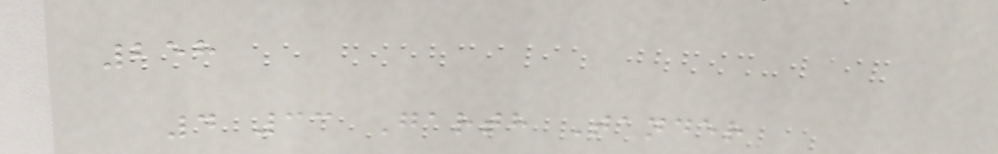258
4 33 Garth Tander
